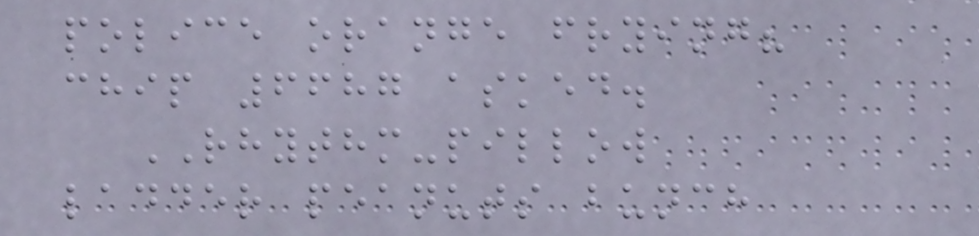police orange frying?
chip 6687 asked.
RHYTHM-pillow
ladder peanuts bunch
